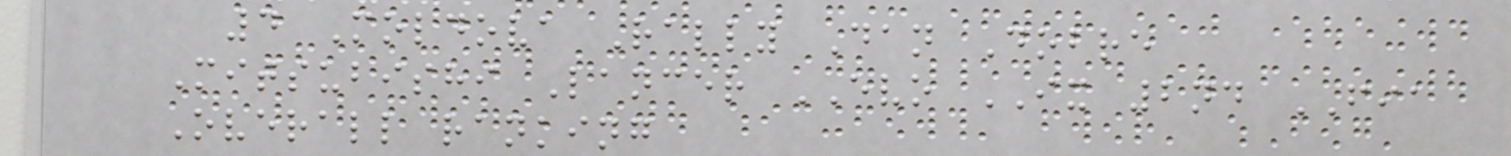4 Moldova Rally Dan Dobre
Mitsubishi Lancer EVO IX 2nd FIA
Overall ranking
